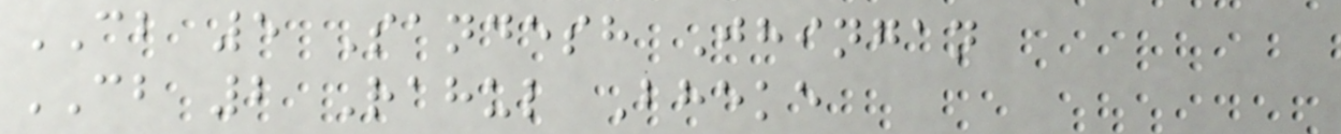CB 5 Sandesh Jhingan
CB 2 Rahul Bheke
